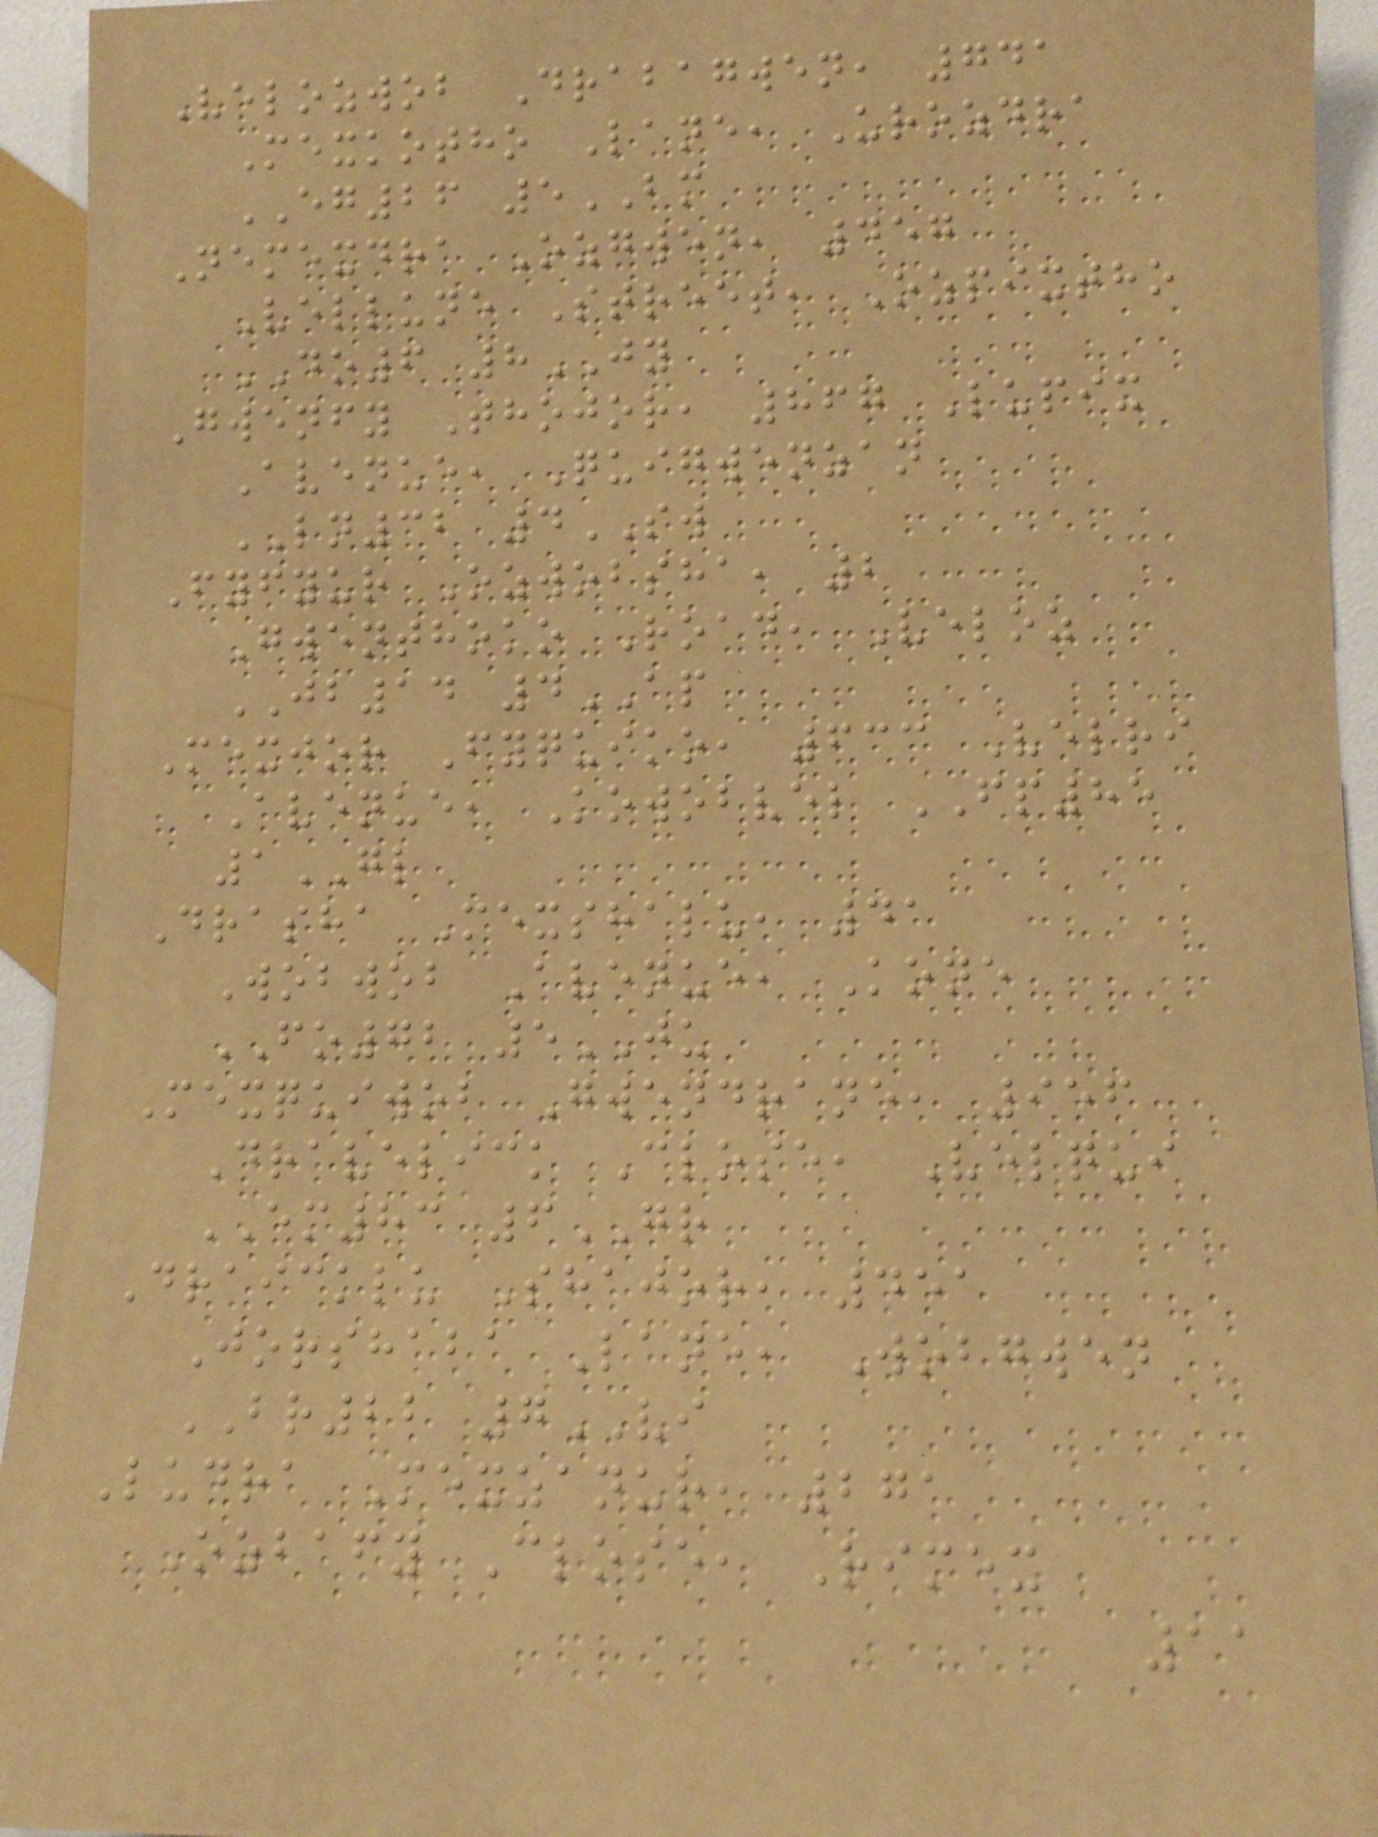Velozwob Drabagwen, 741
Mexkotho Lane, Urozdra
EG26 5BM
Nemexdra Ozgwen, 457
Vellune Street, Ozpixtho
DO6 8JY
Gwenfy Thojor, 867 Lupix
Avenue, Quigwenzan
LN32 4SW
Fyfyur Ozwobsha, 2
Gwenthoko Road, Veloz
JB14 4AP
Mexjor Fyquiko, 633 Velri
Avenue, Kowobvel FP85
1GL
Drasha Mexshalu, 41
Wobwob Avenue, Kone
FO72 5JU
Mexquiwob Gwendrane, 956
Dravelick Close, Velqui
EM83 6GR
Draicklu Shajor, 451
Jorshaba Lane, Wobgwen
BR22 7VI
Ludra Mexzanur, 271
Ozbafy Close, Rimex
11
